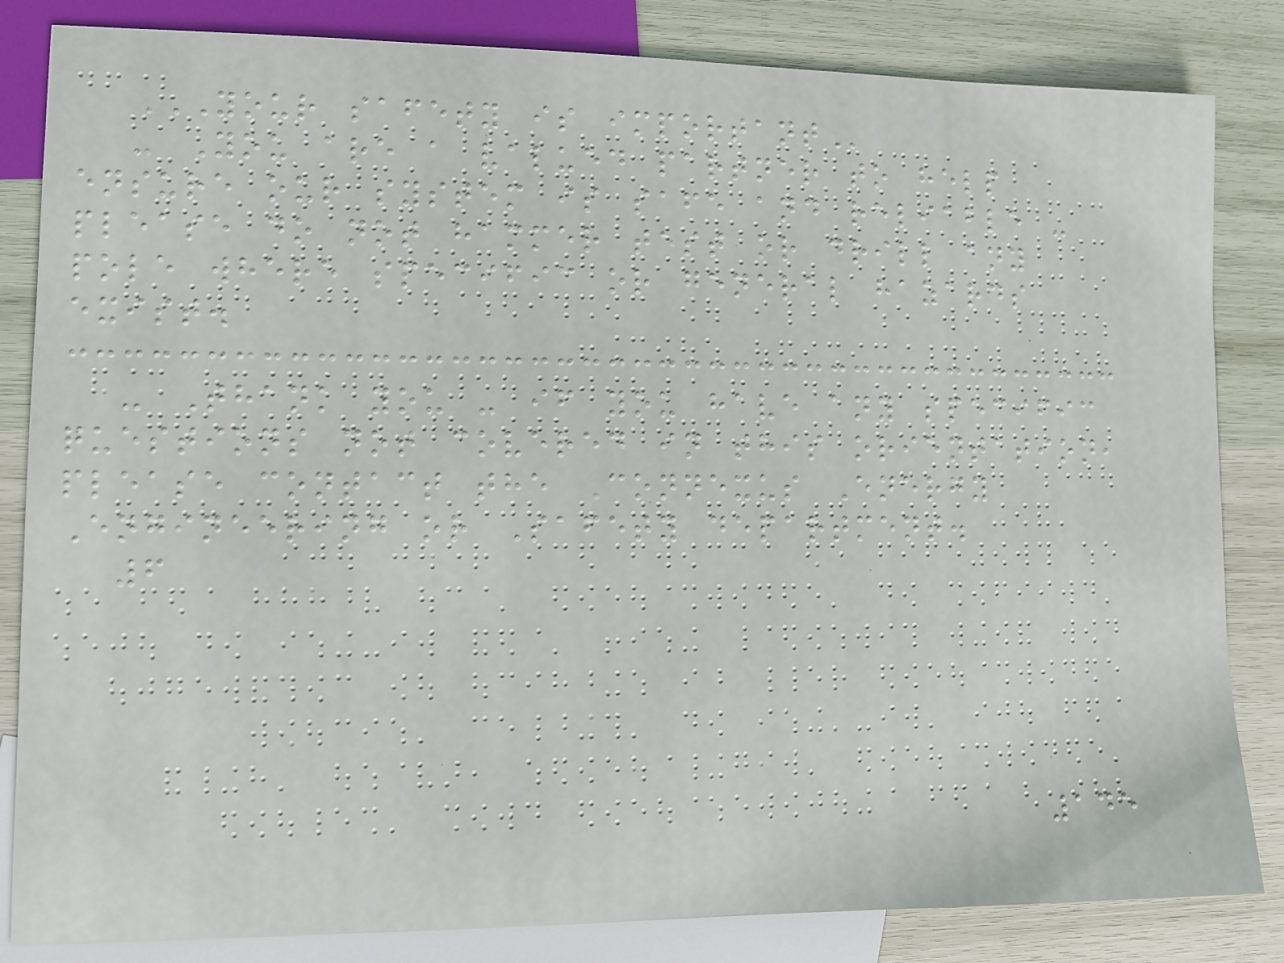YOUR SAFETY IS IMPORTANT
- You are a valued partner to help
ensure our system is safe and reliable -
please do not hammer test or drill any
pole where specific or general hazards
exist.
- Thank you - if you have any specific
questions not covered in this orientation,
please contact the Connexus Energy
Engineering or Safety department.
6
145
